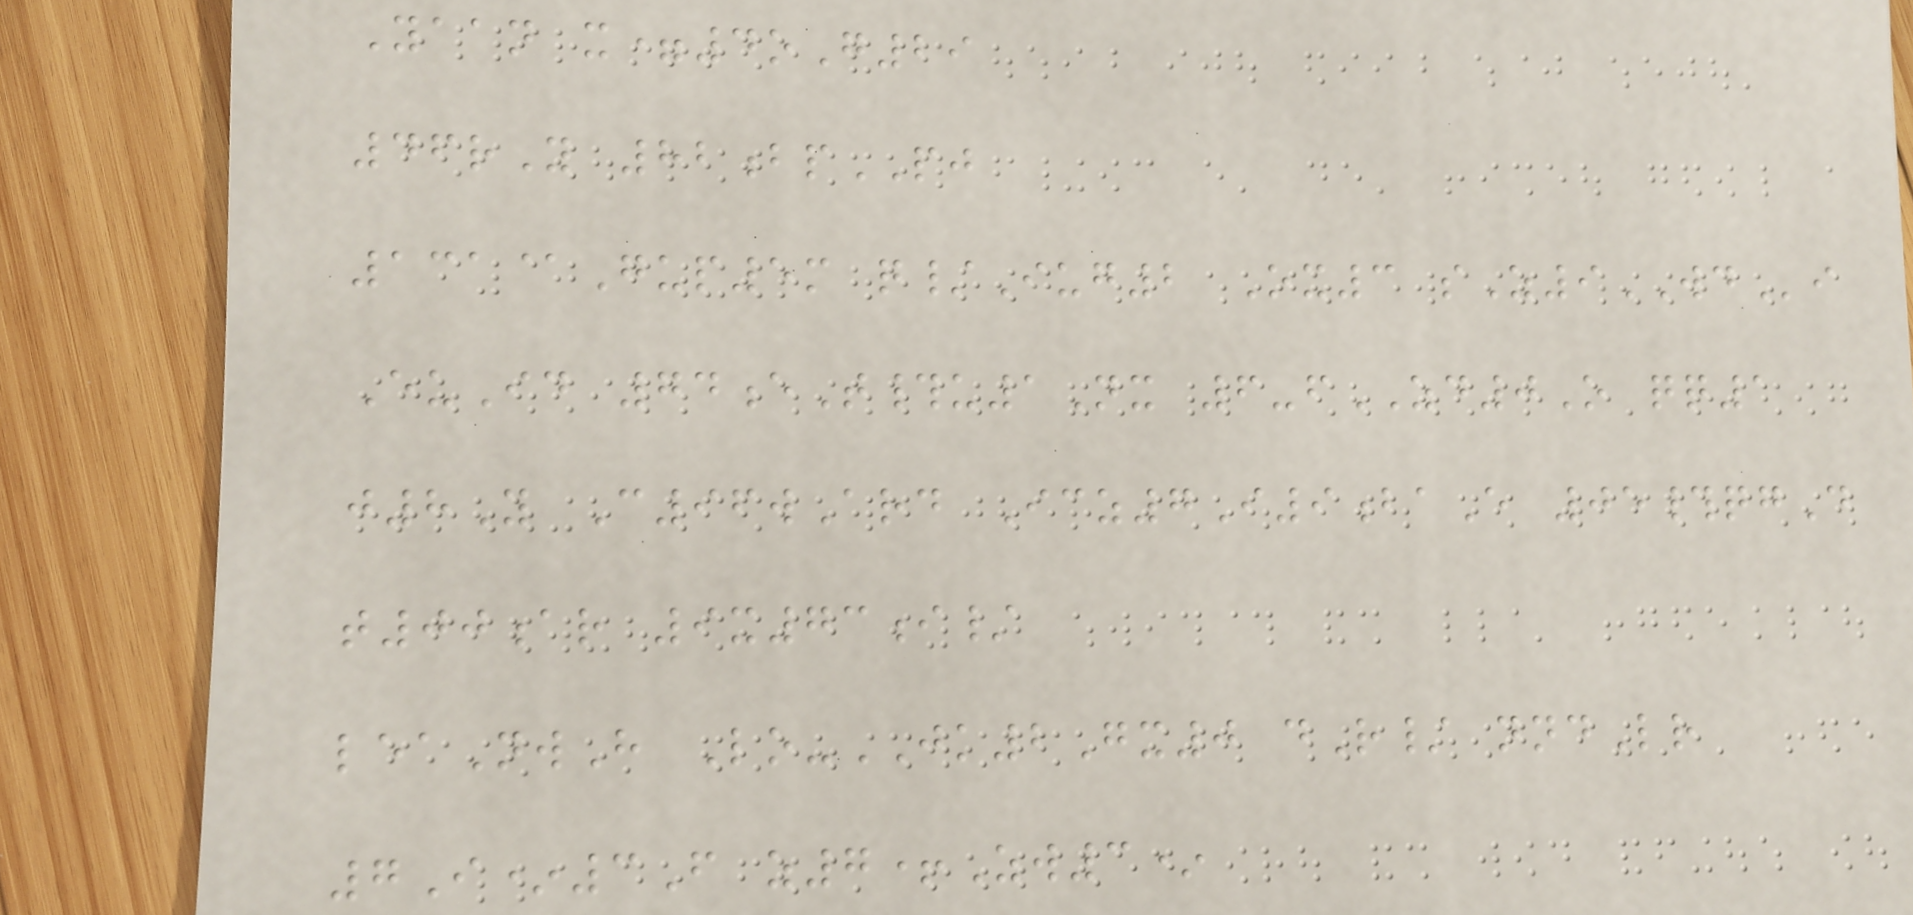Yaan x=4oG29
46rY 82bpPJ
131@Gup5m q/Iug2 Ox3 sZ9WDi
EuId 74eT#u1Nx 6-fZD0O qq1
j8Y C96wArd Icz7I9baE 05#qgD
t00ar 9x73i/
leaNwH Lo-JK2Gx0 dR/ nndLr
7I*3F z7+Zw3*
